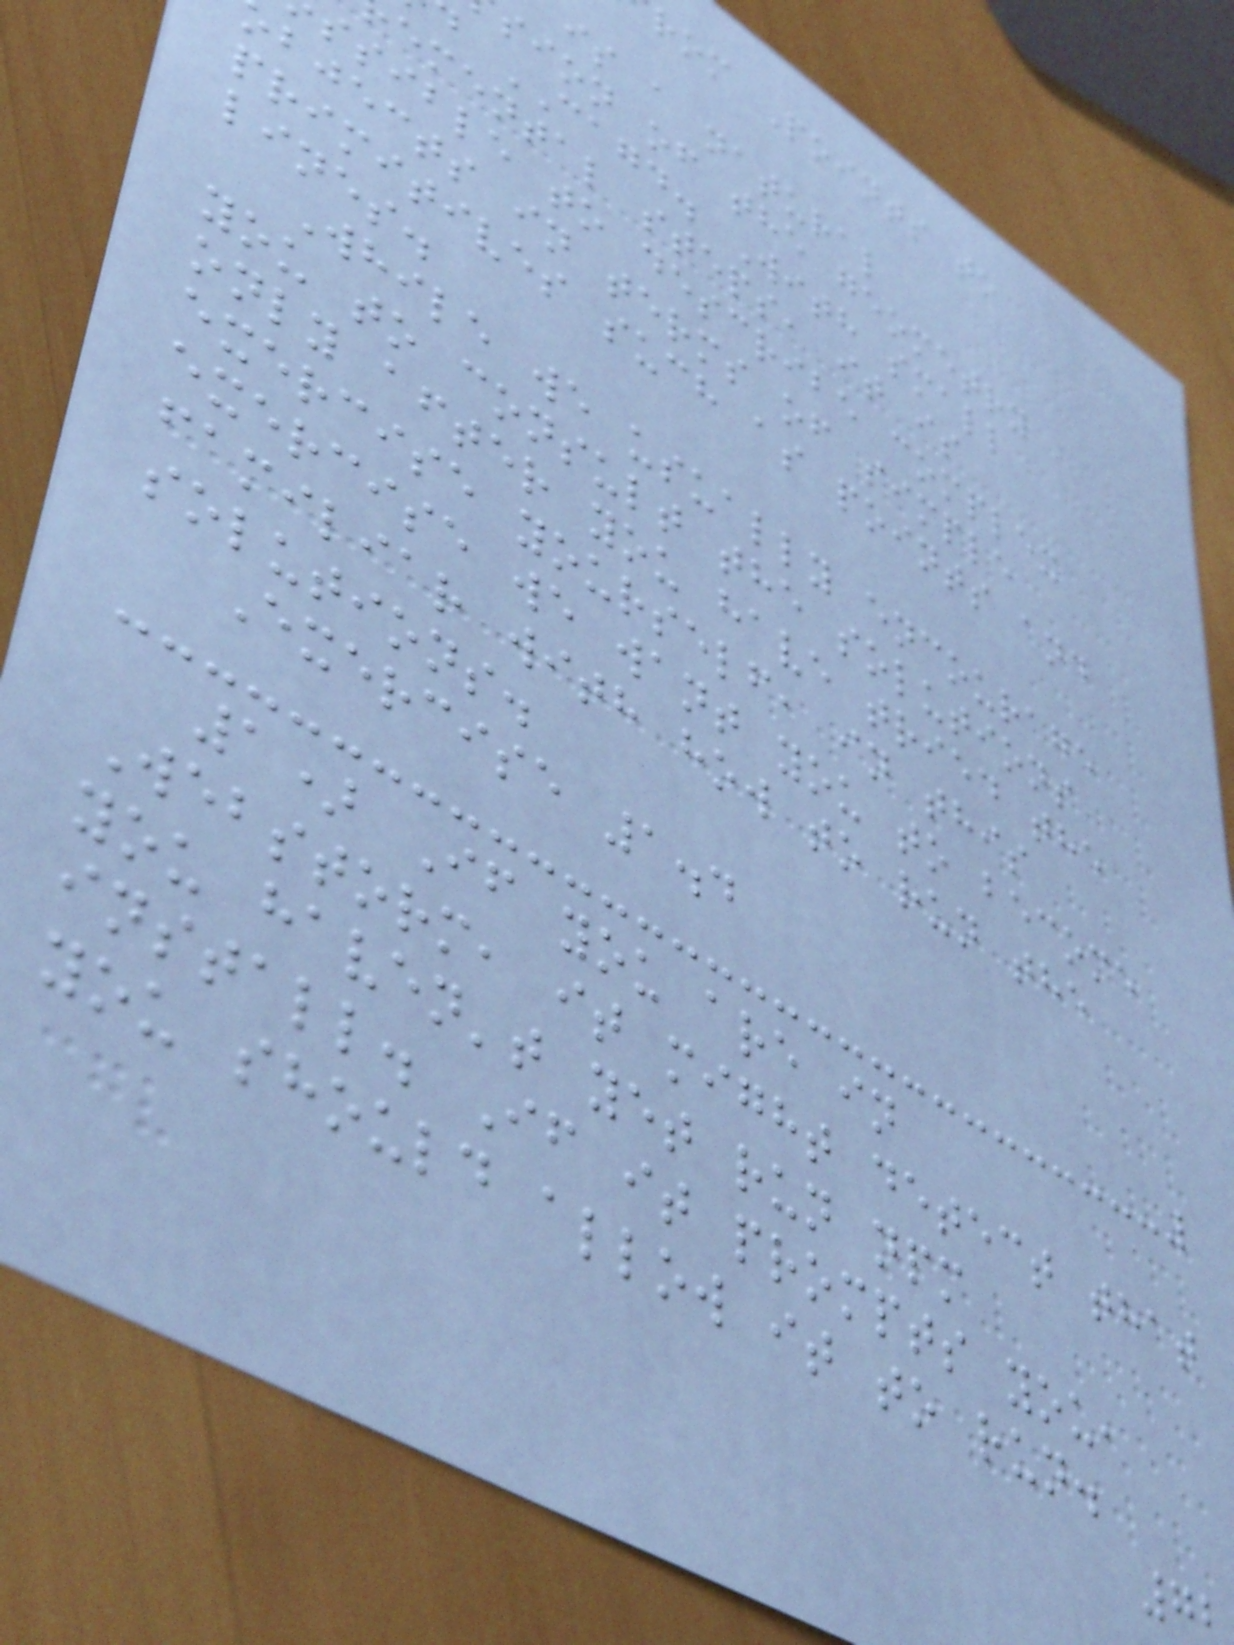rom Points to
is a natural
sion of the geometry
CAGD. With small
emental steps, it is
ssible to describe complex
bjects in terms of simple
primitives such as points and
lines.
While we usually encourage
you to consult the solutions
only after you have tried the
exercise yourself, in this
exercise we want you to become
familiar with how to run the
solutions.
Exercise 1.4
1) If you are in
Webstorm, it might detect that
you haven't yet run npm
install. If it prompts you,
you should allow it to run.
